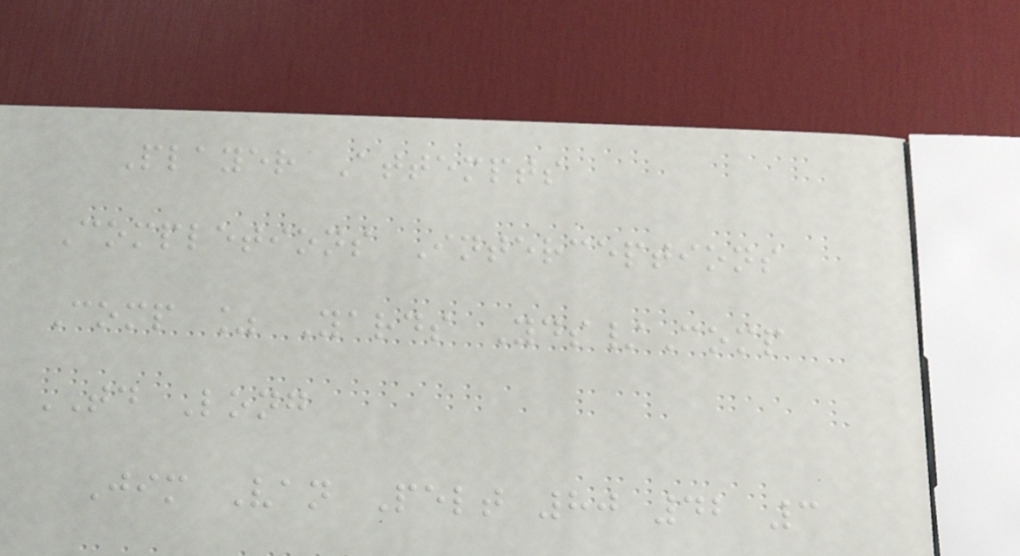Player Attempts
Completions Interceptions
Comp % Yards Yds/Comp
TD Long
Jim Van Pelt 80 42 3
